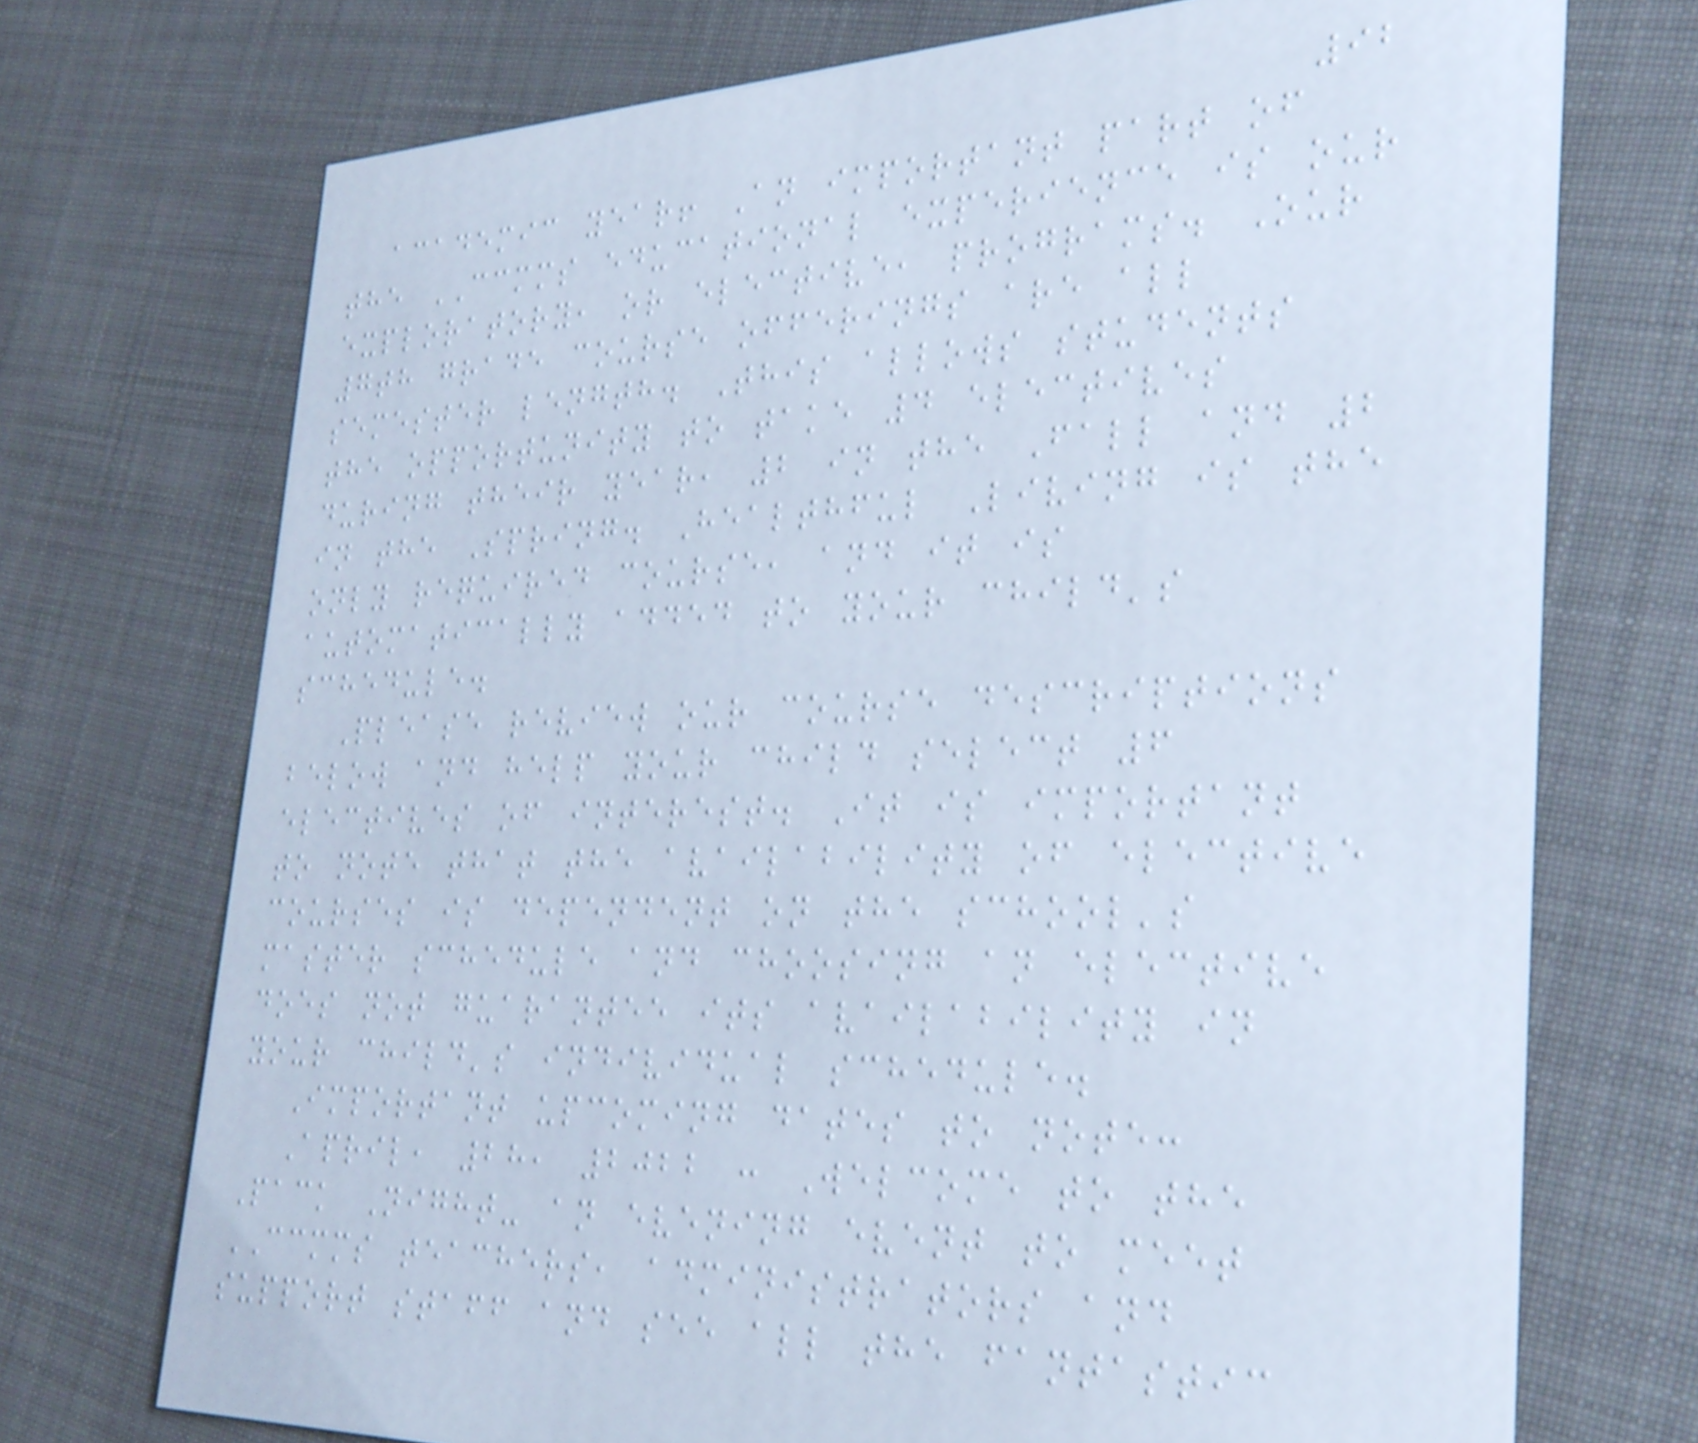92
academic year! An important part of
the CCMMS educational experience is our
exploratory, or elective, programs. Our
7th grade course offerings are all
semester length. This allows students
the opportunity to take 4 electives
during their year, 2 in the Fall and 2
in the Spring. Healthful Living is the
only required course, and it is
automatically added to your child's
schedule.
Please review our course descriptions
below and help your child select 6
electives of interest. It is important
to note that the availability of elective
courses is dependent on the school's
master schedule and choosing an elective
does not guarantee its availability in
your child's individual schedule.
Important upcoming dates to note:
April, 28, 2022 : Welcome to the
Pack Night- an evening event to meet
CCMMS teachers, administrators and
support staff and see all the fantastic
